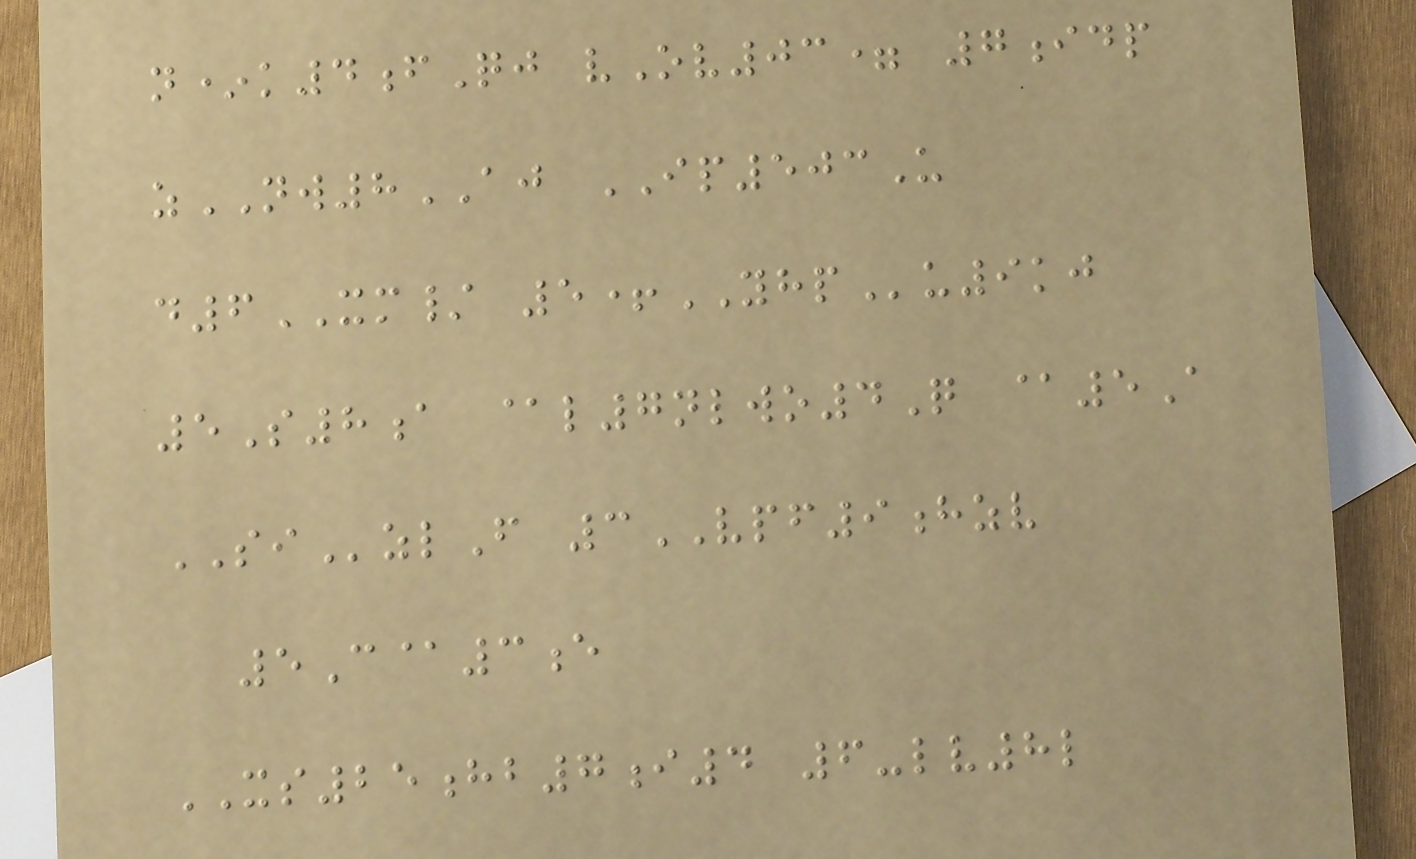n*k4fQj vOv03= 7idp
zNW8AJ IP503U
d6XM/ 5+YHPu9kj
5S8a @l7nlwo4Q @5A
SIzlF 3VPF9hzv
5C@3e
XS25hb7i4 6-lv8l
